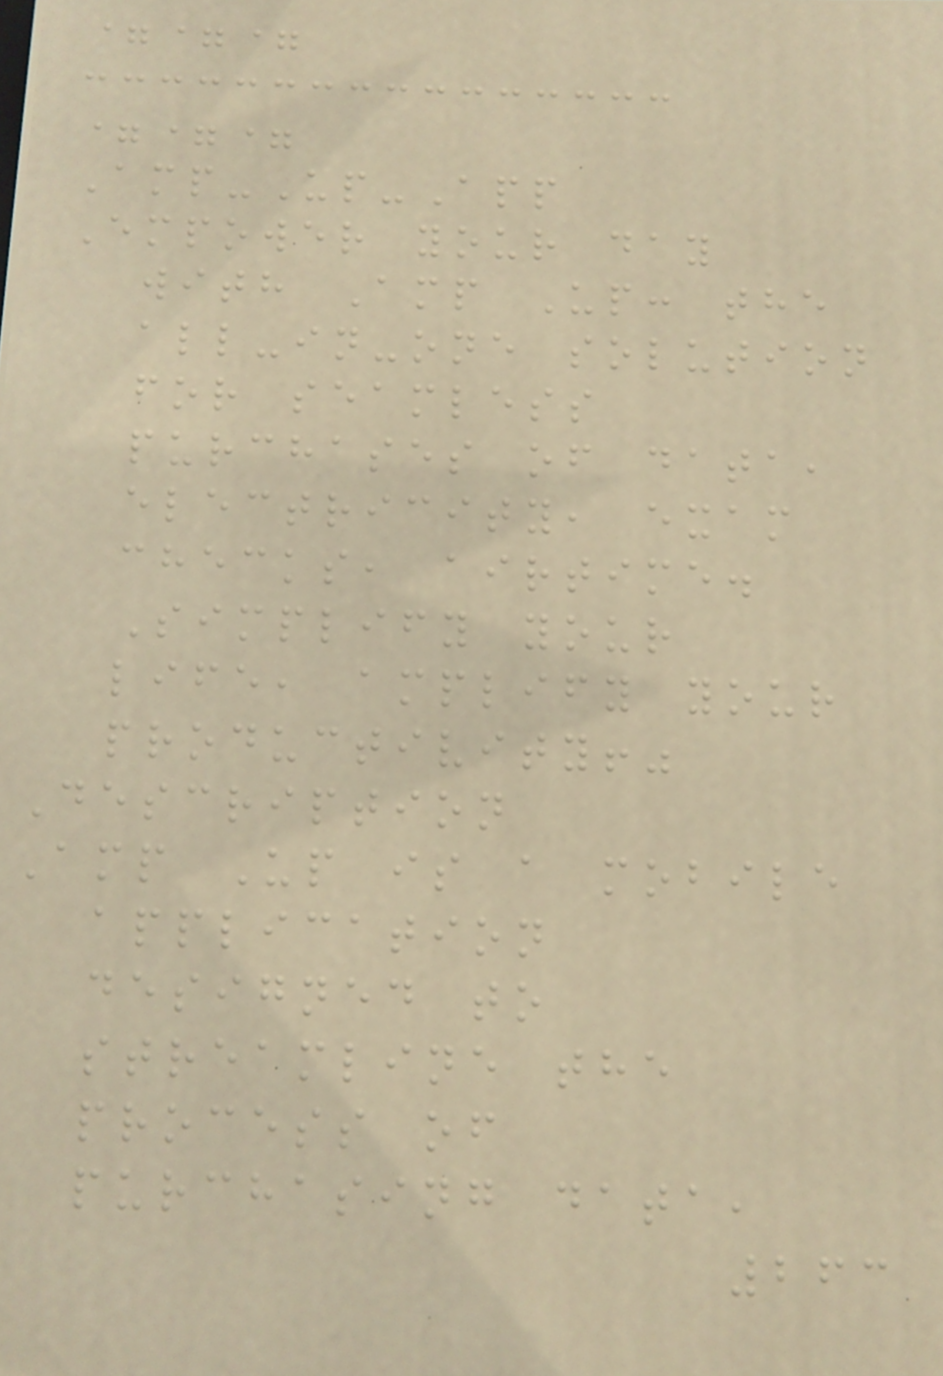===
===
Amp-Up-App
Empower your day
with Amp Up: the
all-in-one solution
for seamless
purchases of data,
electricity, exam
checks, airtime.
Simplify your
life, amplify your
productivity!"
Description
Amp Up is a mobile
application
designed to
streamline the
process of
purchasing data,
263
